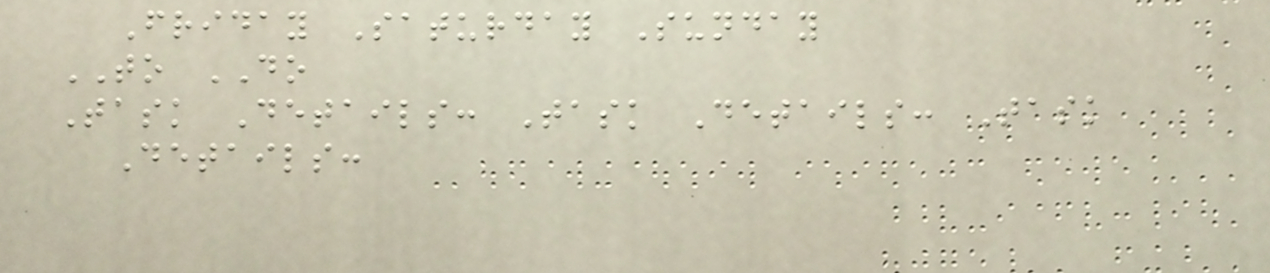Friday Saturday Sunday
TO DO
Task Details: Task Details: Task
Details:
